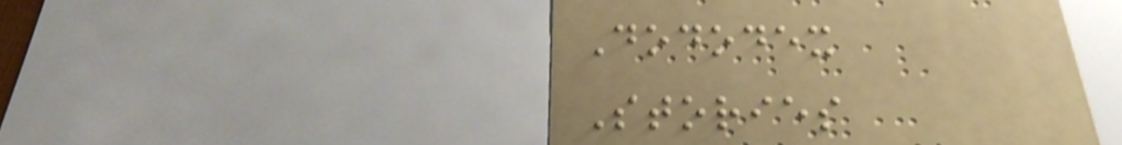Dododex
Stories
